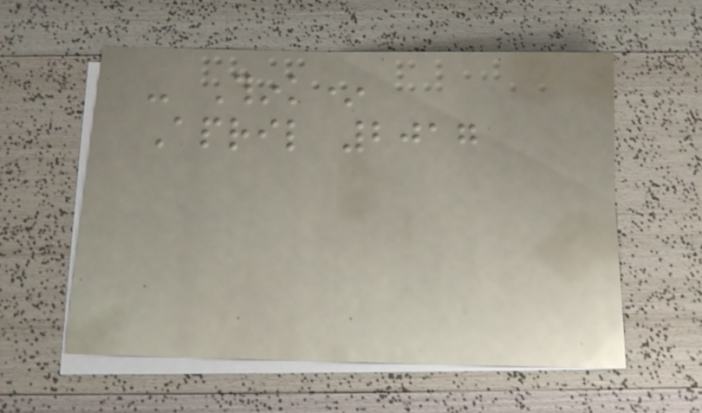- Think*
April 2017
